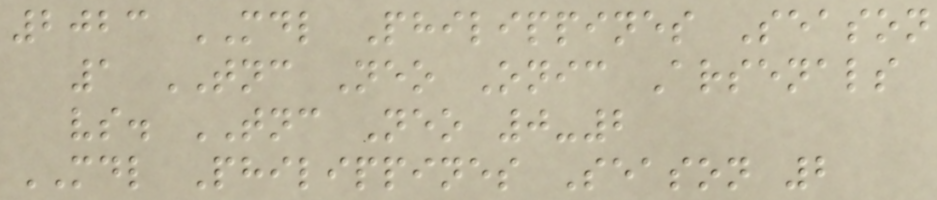2023 MDL Philippines Season
1 TNC Neo Onic Arsenals
vs. TNC Neo 0-2
MDL Philippines Season 2
